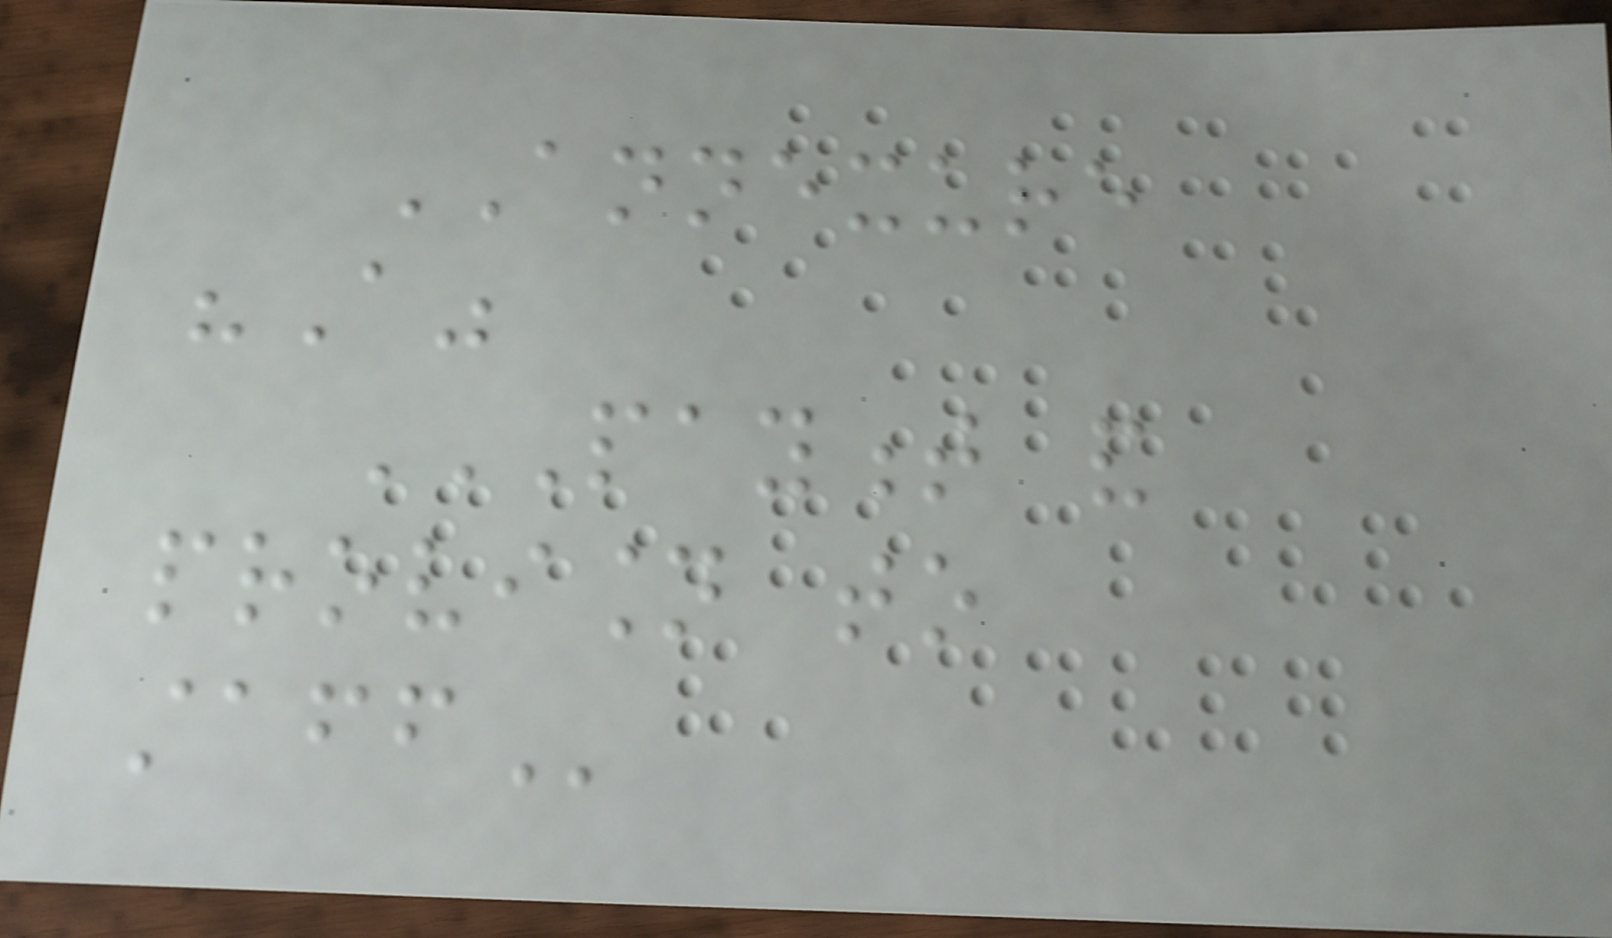ANNEXURE
"A"
PAYMENT AND
PROVISION TO
STAFF
